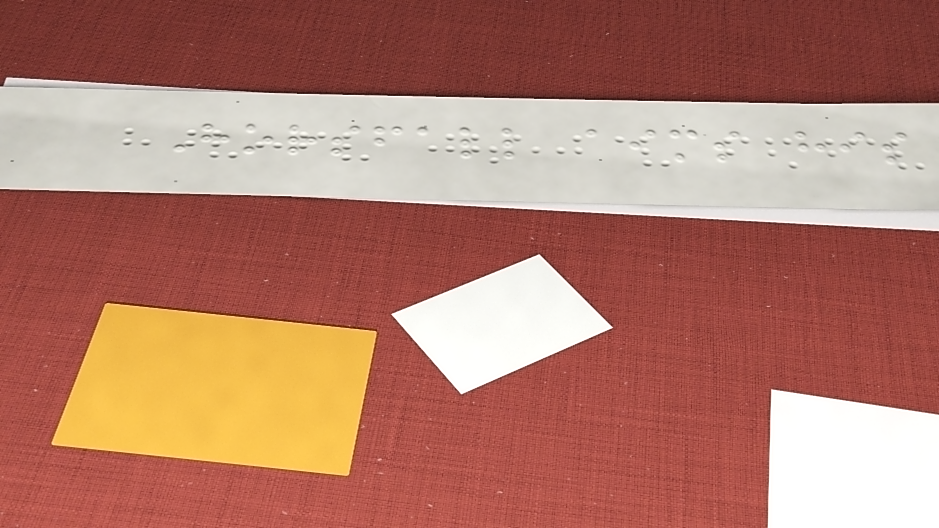Horsfall aims his
